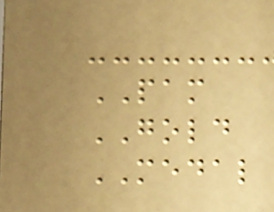PAM
GOLD
MEDAL
